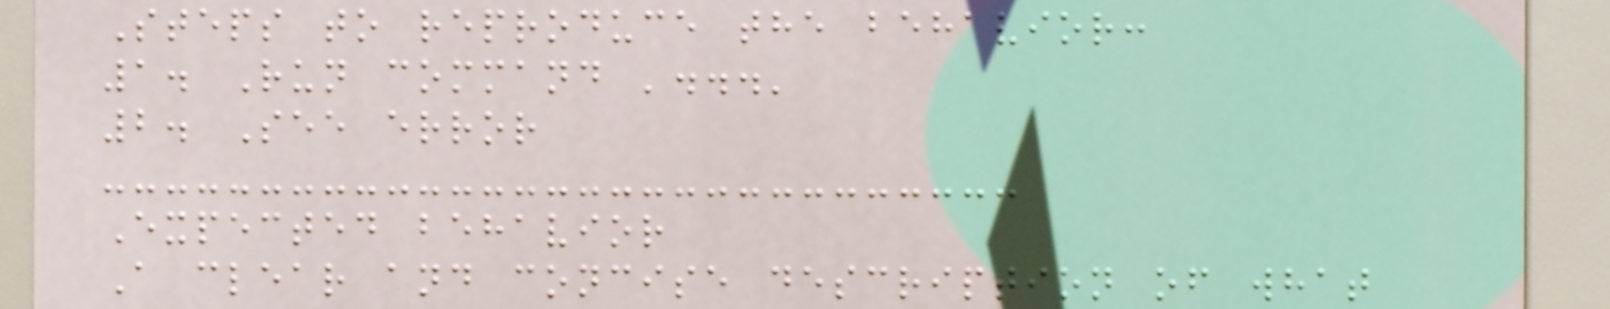Steps to reproduce the behavior:
1. Run command '...'
2. See error
Expected behavior
A clear and concise description of what
